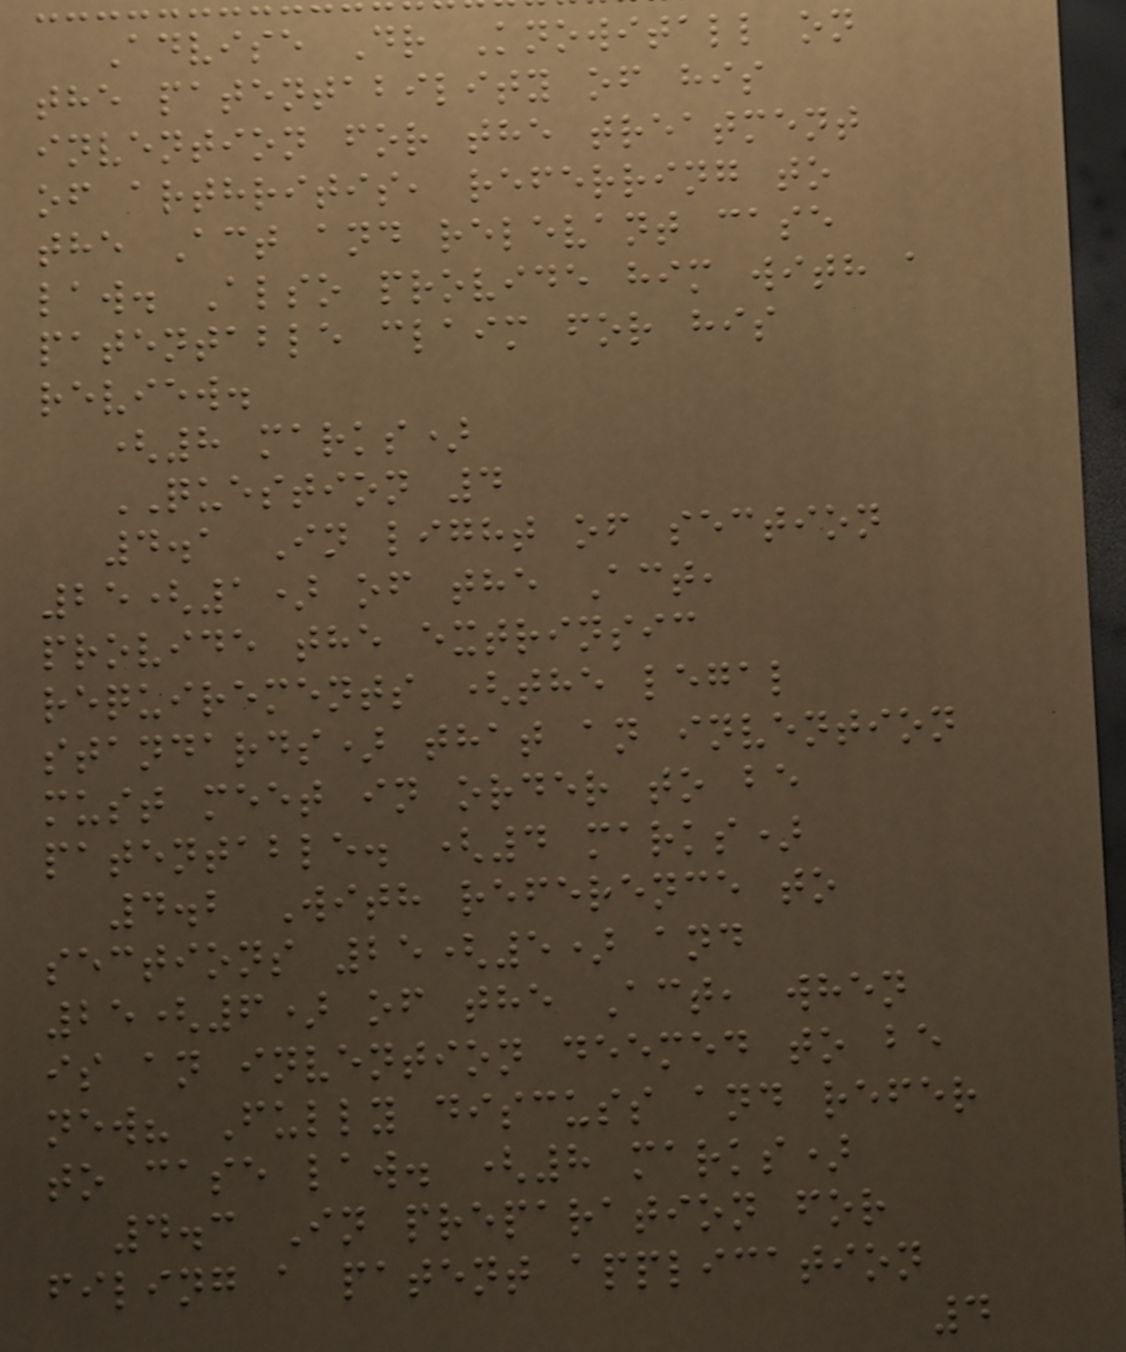Advise Dr Knowitall on
the patentability of his
invention for the treatment
of arthritis, referring to
the Act and relevant case
law. Also provide him with a
patentable claim for his
review.
(8 marks)
QUESTION 4
4.1 In light of section
25(1) of the Act,
provide the extrinsic
requirements (the legal
standards) that an invention
must meet in order to be
patentable. (4 marks)
4.2 With reference to
sections 25(5) and
25(6) of the Act, when
is an invention deemed to be
new? Fully discuss and refer
to case law. (8 marks)
4.3 In preparation for
filing a patent application
4
